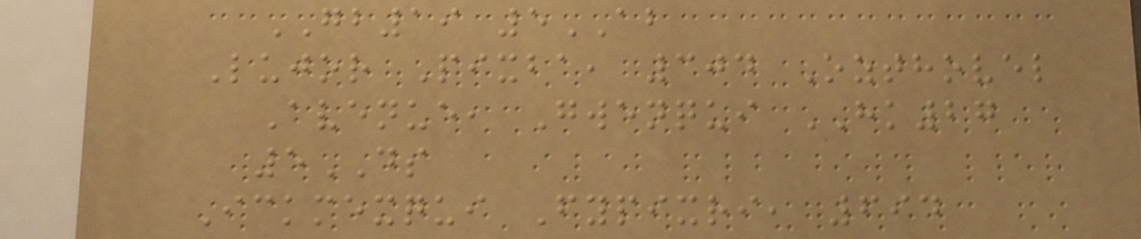GB19 5AB
Lujor Pixba, 304 Ozthovel
Avenue, Gwenqui HK27
5DS
Ickmexqui Fypixri, 694
